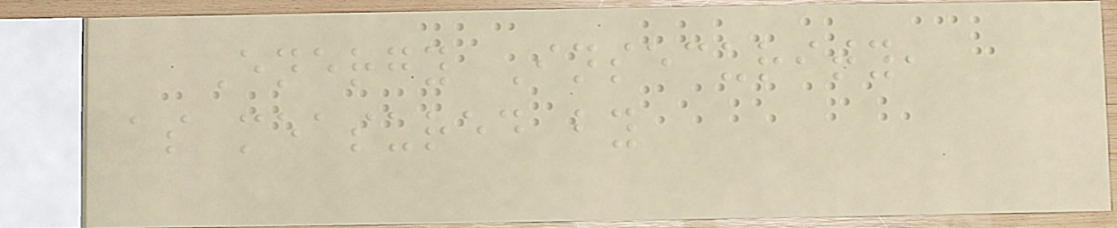Energy Insecurity,
as measured by
